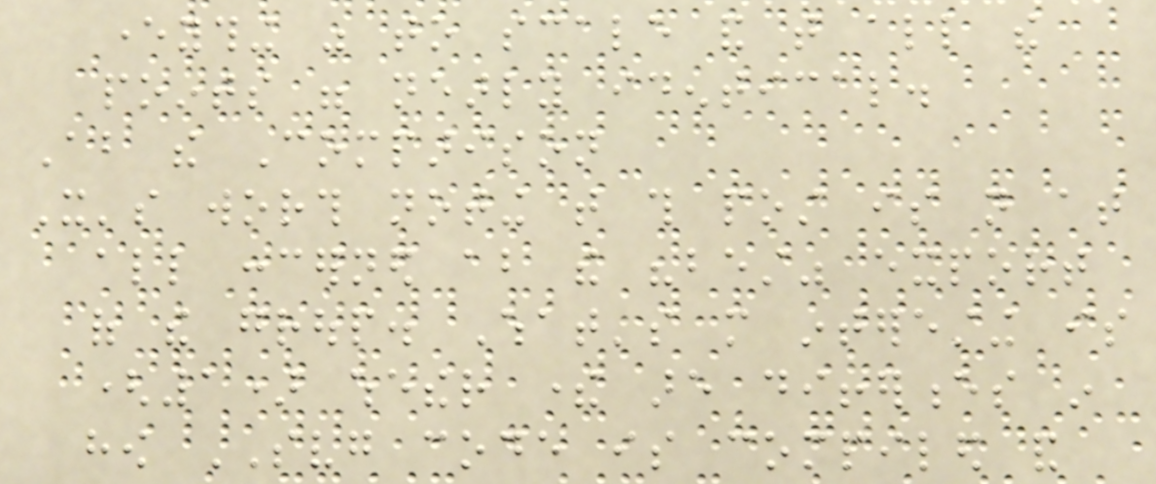everything was to scale and that all the
points were nearly identical.
About the Comparison
It's worth noting that this post is not at
all concerned about the "best" export
of the group. What's more interesting is
(1) whether there are differences in
how SVG code is compiled and
